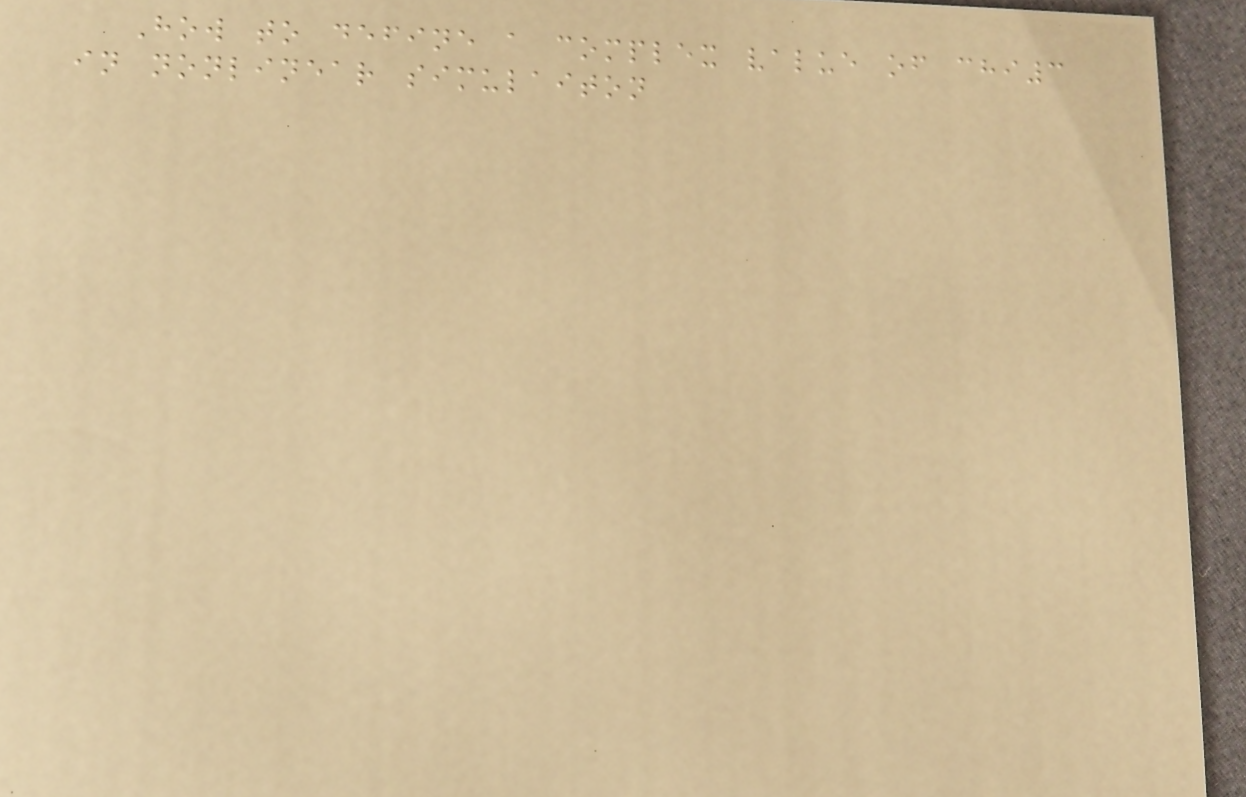How to define a complex value of chi3
in nonlinear simulaiton
